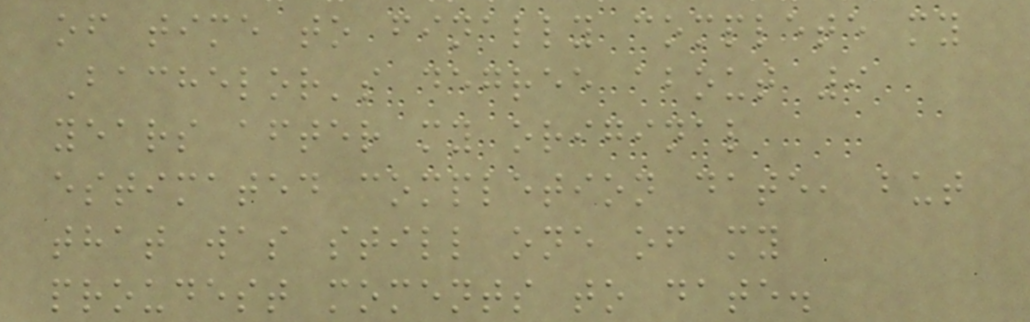of time to finally complete my
Bachelor's degree about 9
years after my original
estimated completion date, but
that was still one of my
proudest moments to date.
